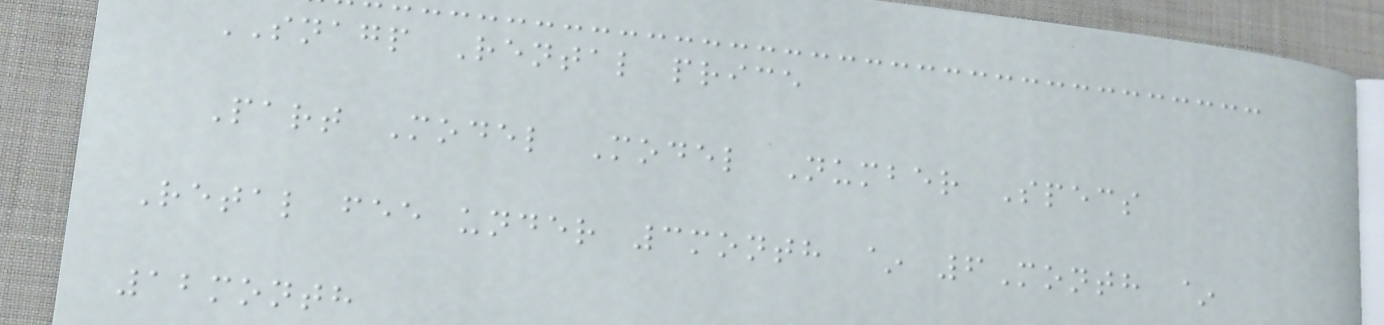SNAGP Rental price
Part Model Model Number Specs
Retal fee under 3month ~ 6Month ~
12month
